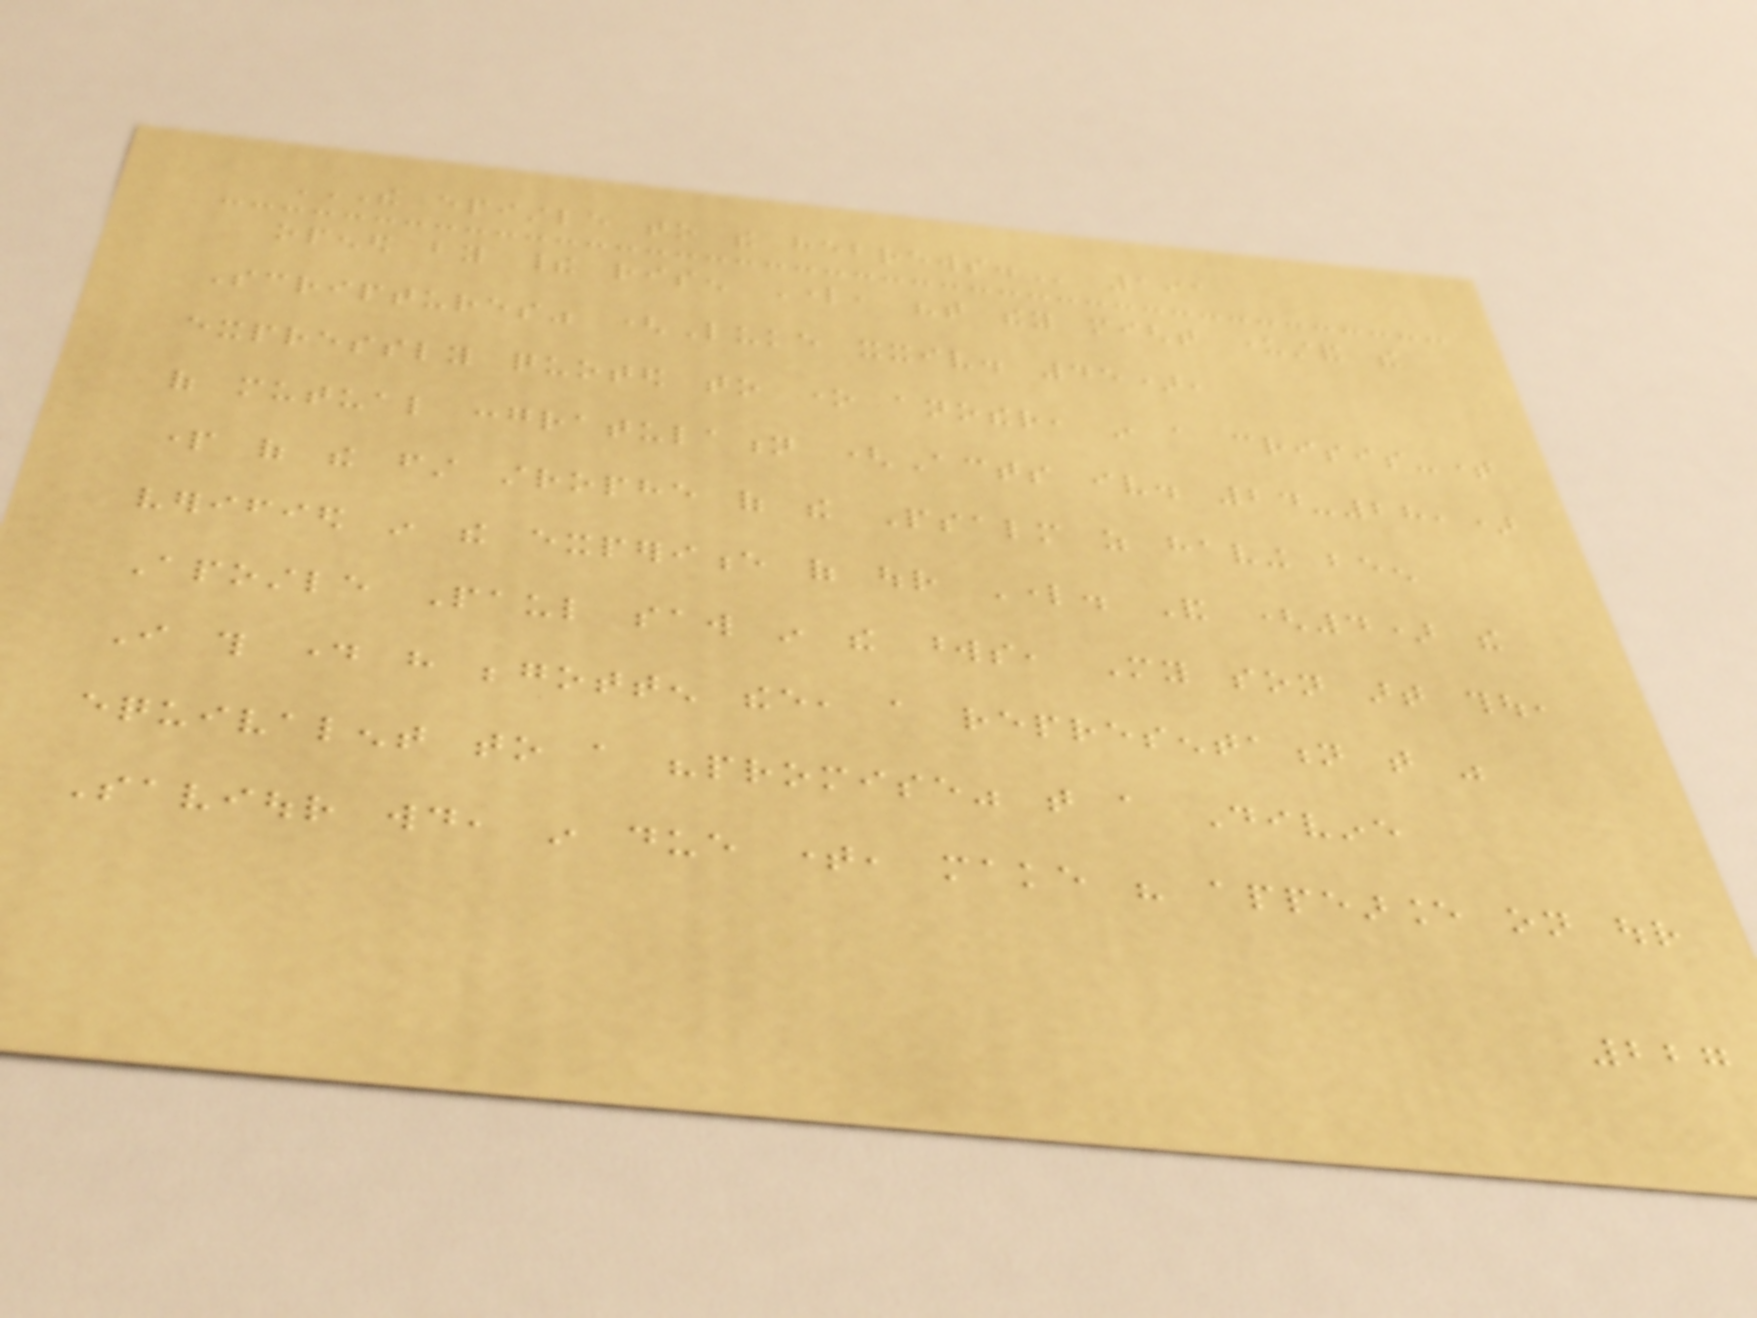THE EPISTLE TO THE HEBREWS. 191
opened by their risen Lord, "that they might understand the
Scriptures" (Luke xxiv. 45),
expressly quoted to one another, in a crisis-time
of mutual congratulation (Acts iv. 24-28,)
part of the first strophe of the Psalm as having been
verified in the experience of our Lord. And (4) the
Apostle Paul saw in the words, My son art thou,
I this day have begotten thee, a representation that was
equivalent to a "promise" that a Divine
Saviour would, in due time, make his appearance on our
227
